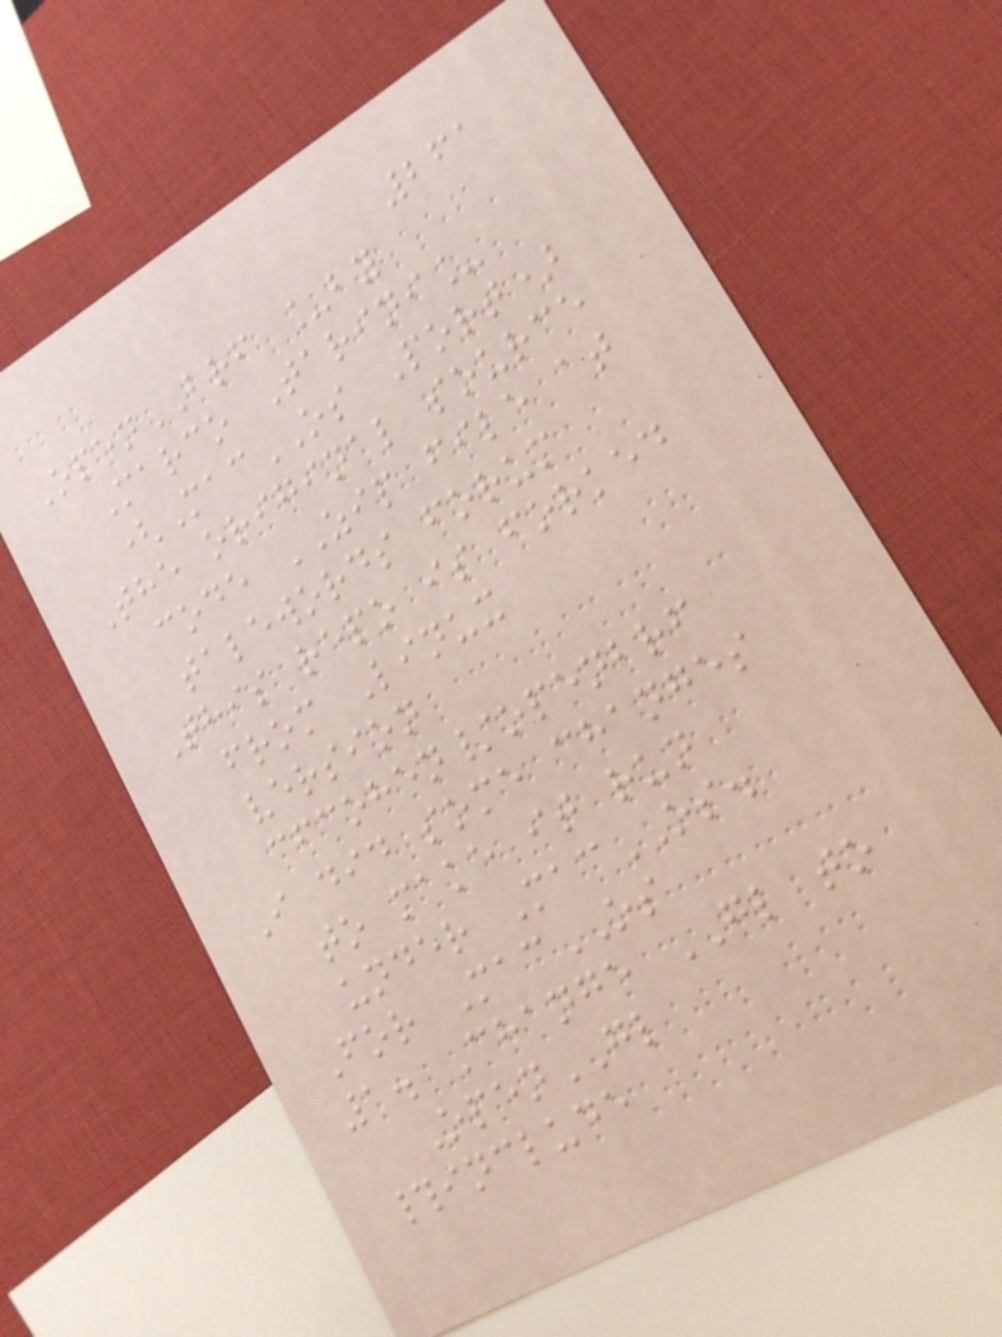261
OpenBRF _by
Marco Tarini_
(MacOS Port)
The original source
code ZIP file at
talewords forum
This repo is forked
from Linux
version
cfcohen/openbrf
I did some changes
to make it run
under MacOS.
For MacOS
1. Change GL to
OpenGL
#include
